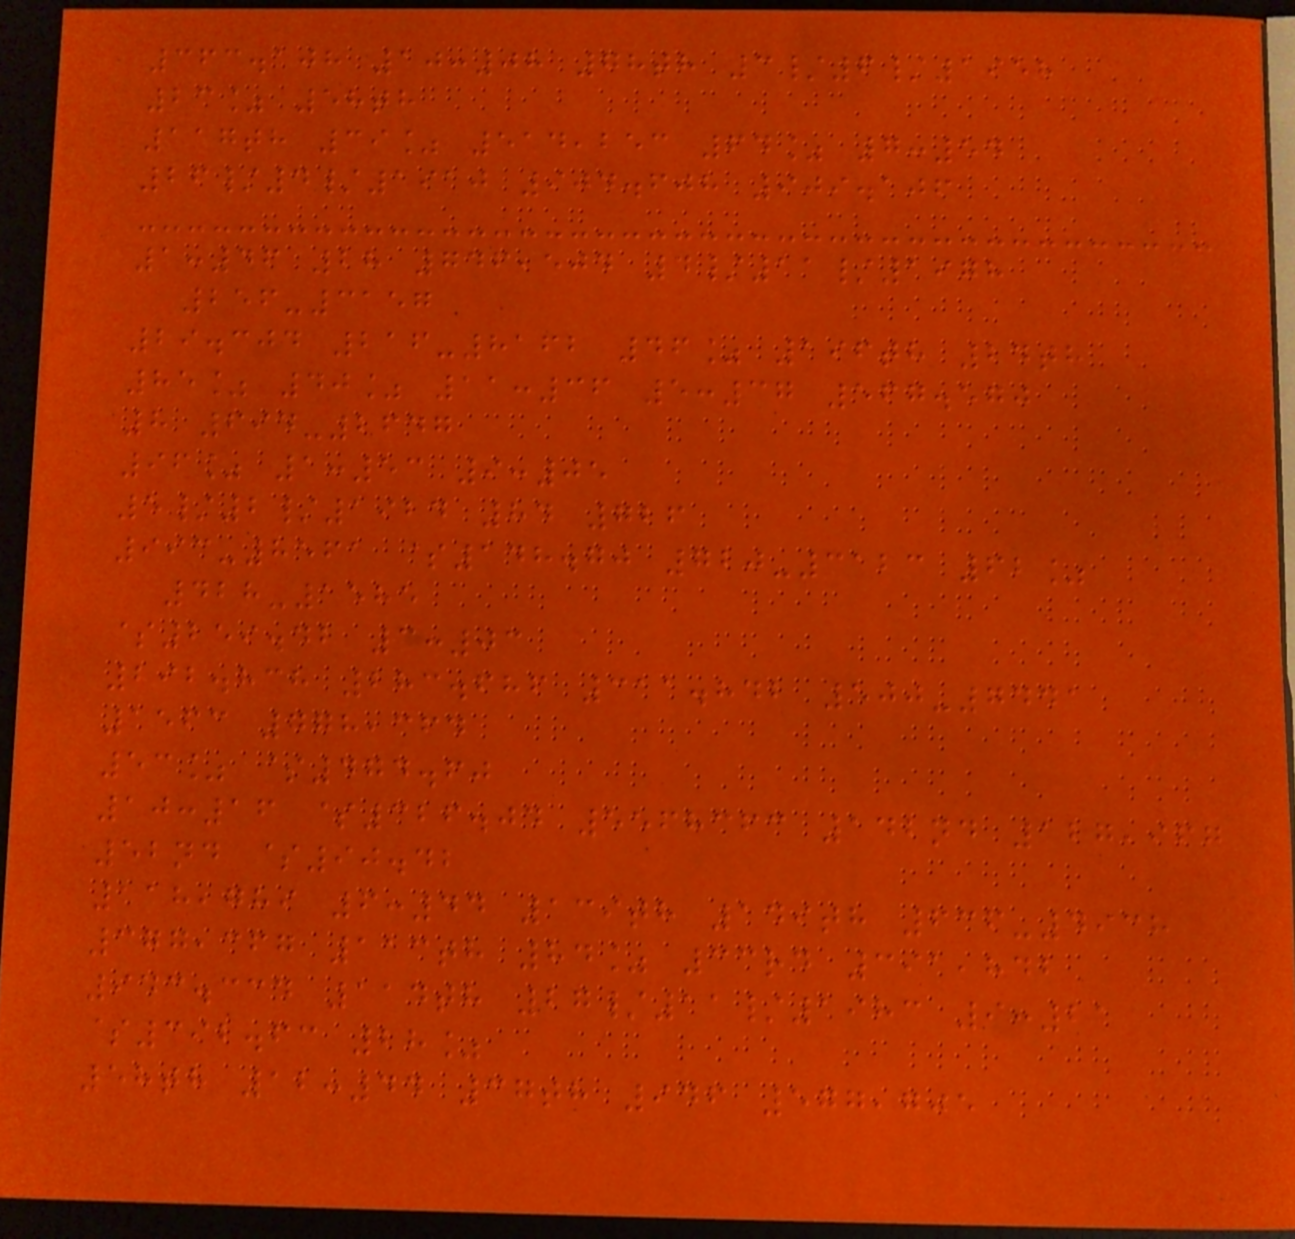363.108 10:08 78th 3/6/1958
23% 58th
117th 39% 514,253 64% 7:54
26/4/1910 904.608 909.106
1:46 28 746,504 4/11/1978
256-3157
29.304 216-8162 46% 196th 24th
85% 40% 11:36 5:37 567.570
8 694-2647
96% 1:53 9:05
5/2/1924 84 726
993-8561 $148.70 720-3123 62%
428-1585
$259.42 3:03
292.838 283.686 311.842 500-7441
1563 778,364
53% $474.60
10:16 $326.04 5568363 142nd 127,967
52nd $90.42
118,789 6:44 139th 149th 636-4938
377,367 113th 84% 33rd 391,842
943.334 114th 27/11/1983 9:21
$392.63 28%
58th 12:44 37th 946 577,705
